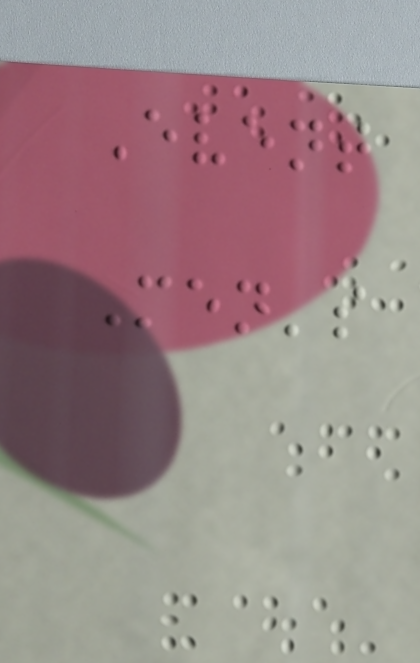Event
Men's
